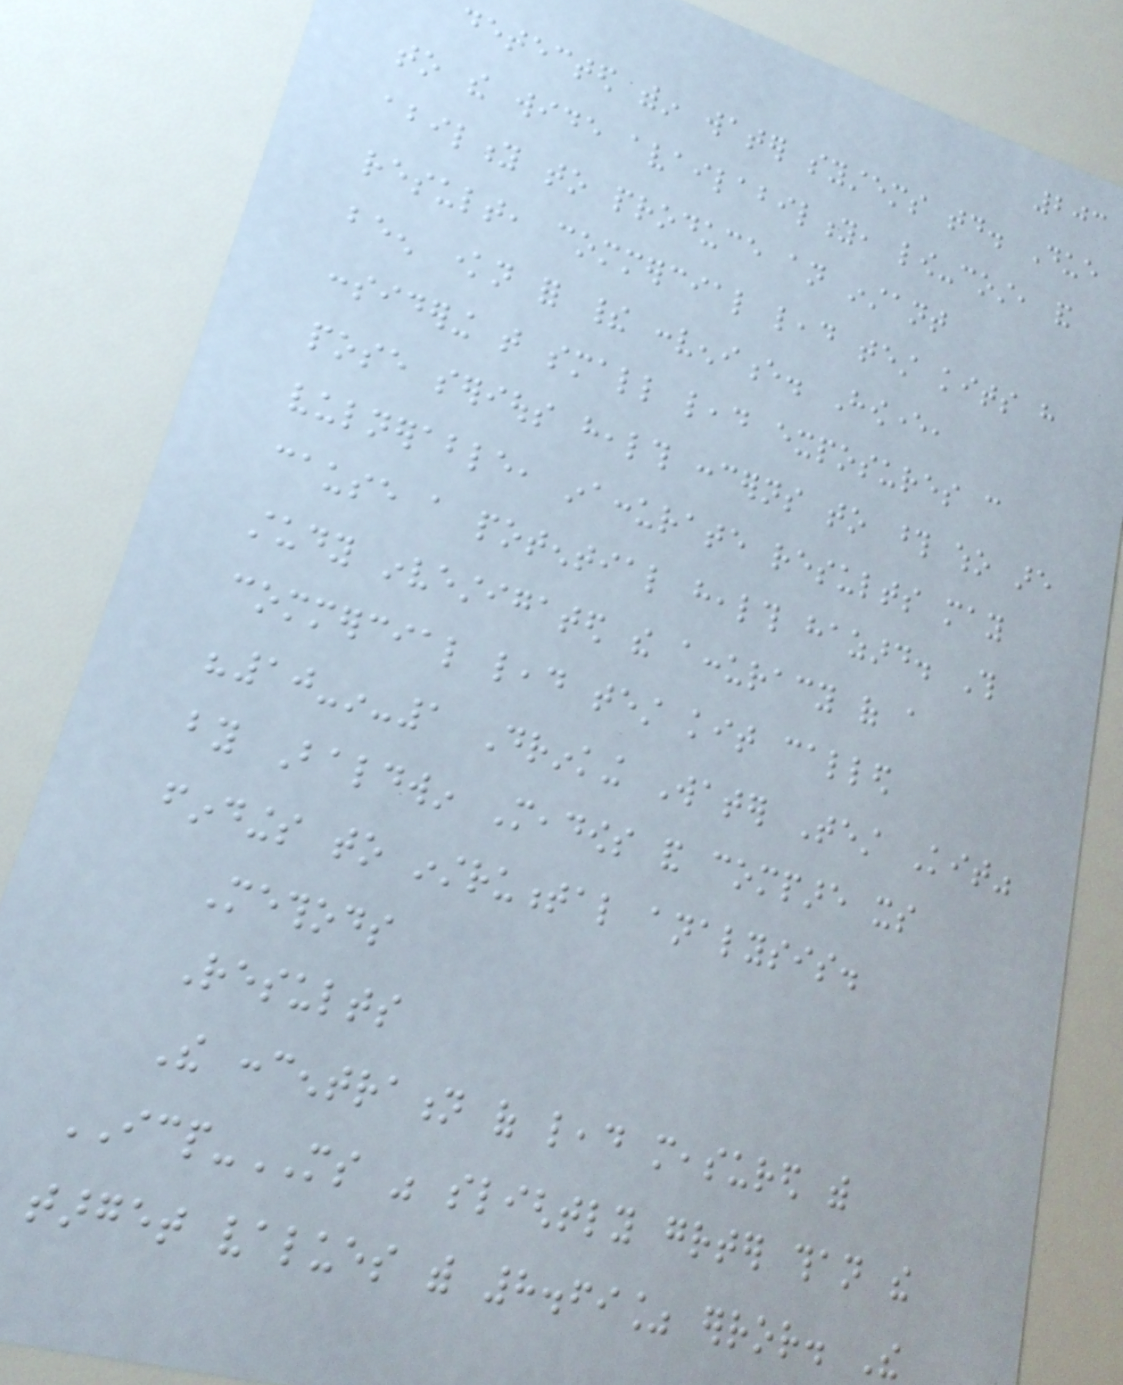203
detected within water systems today. Due
to the wide availability, low-cost, and
ability to produce an instant
result, commercial lead test kits have
been known for their convenience. However,
considering that small lead exposures can
pose serious health concerns to those who are
vulnerable, inaccurate results may
cause a potential health hazard. This
study investigated the accuracy of a
commercial lead test kit called
"10-in-1 Drinking Water Test Kit"
by Baldwin Meadows and compare its
findings to instrumental analysis.
Methods
Results
The concentration of lead measured with
ICP-MS was slightly greater than the
target values with 8.69% error. The
